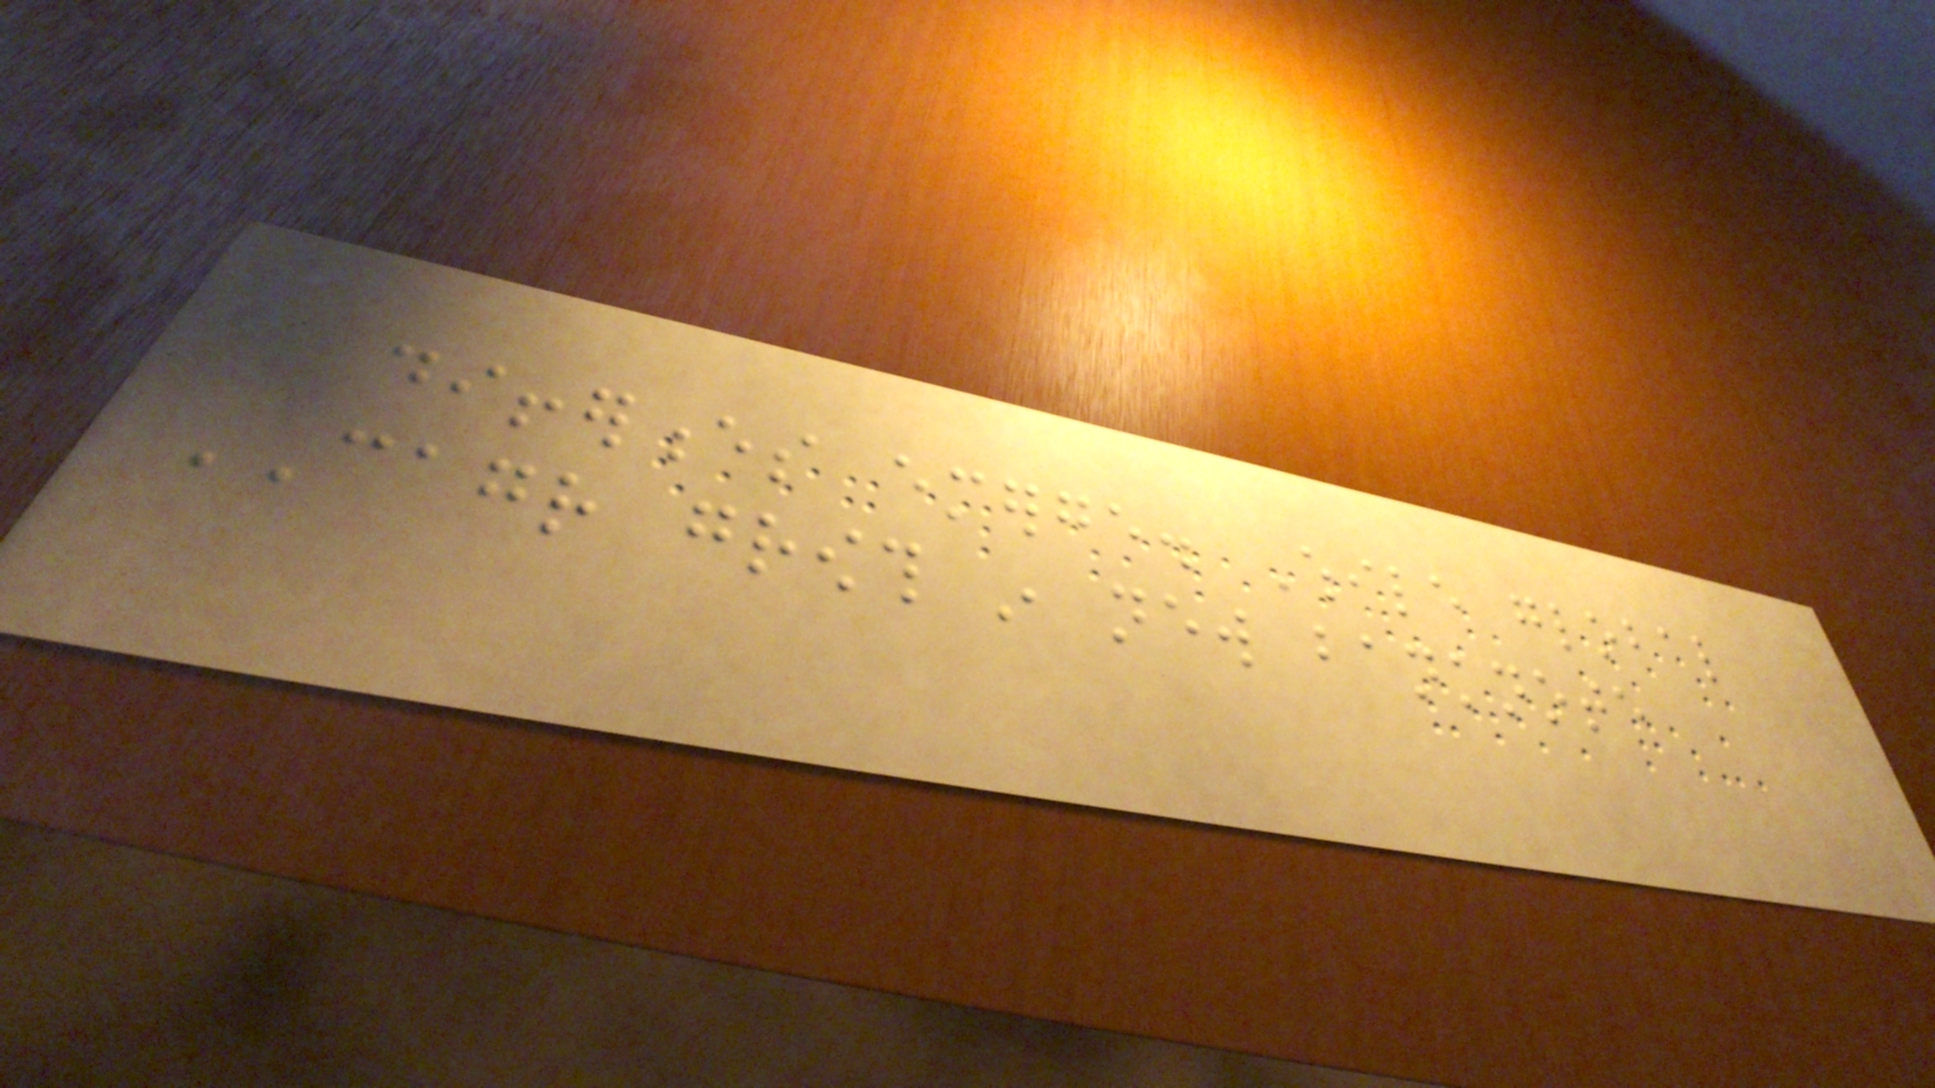differences emerge. While global
CAGR growth in new banknote
